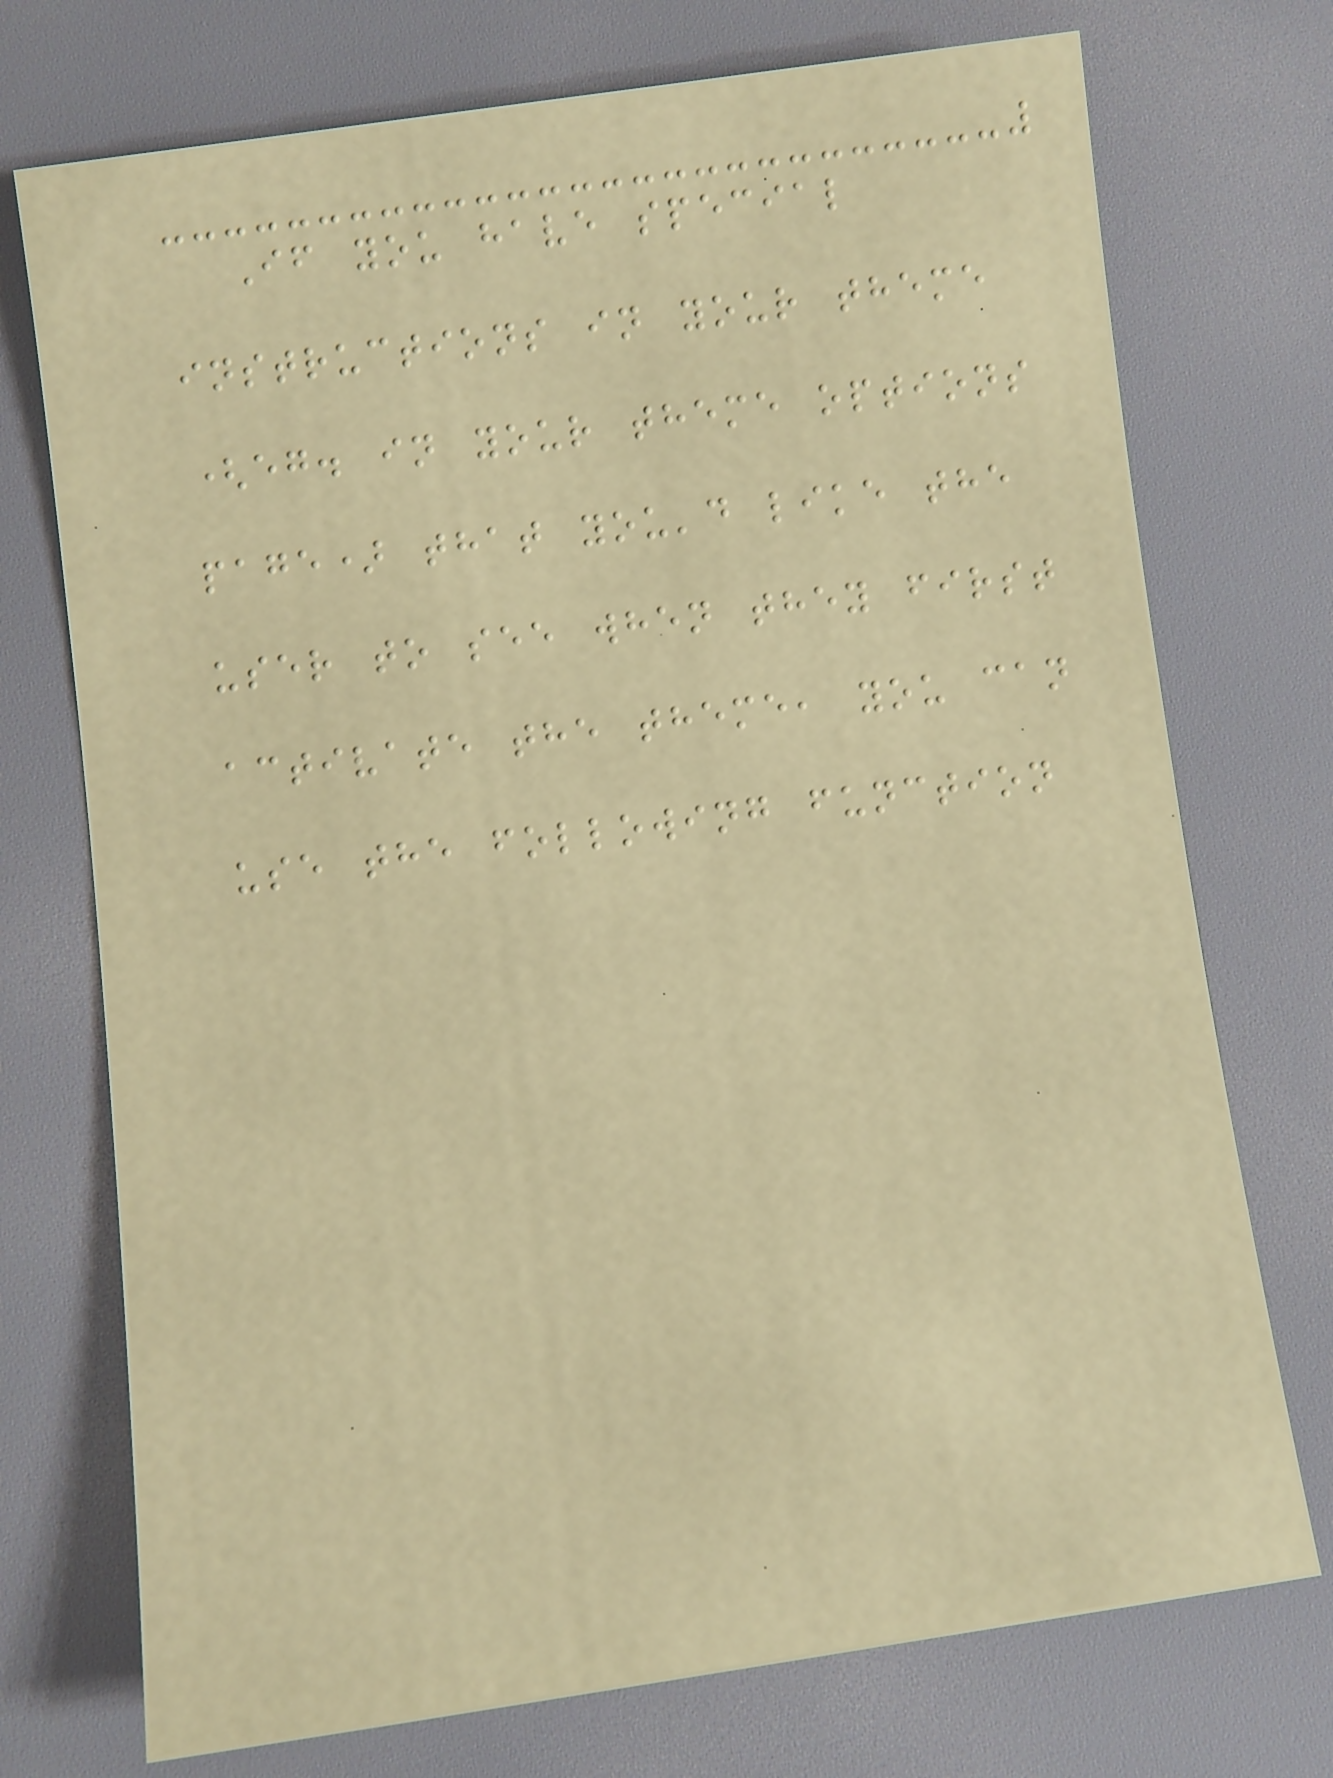If you have special
instructions in your theme
(eg. in your theme options
page) that you'd like the
user to see when they first
activate the theme, you can
use the following function
